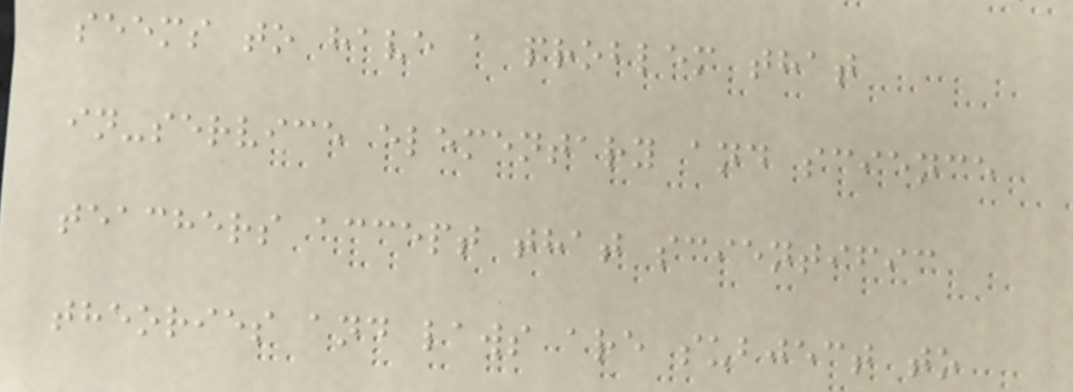seems to have a problem that
in-service elementary and science
teachers accept that scientific
theories and laws are subject to
